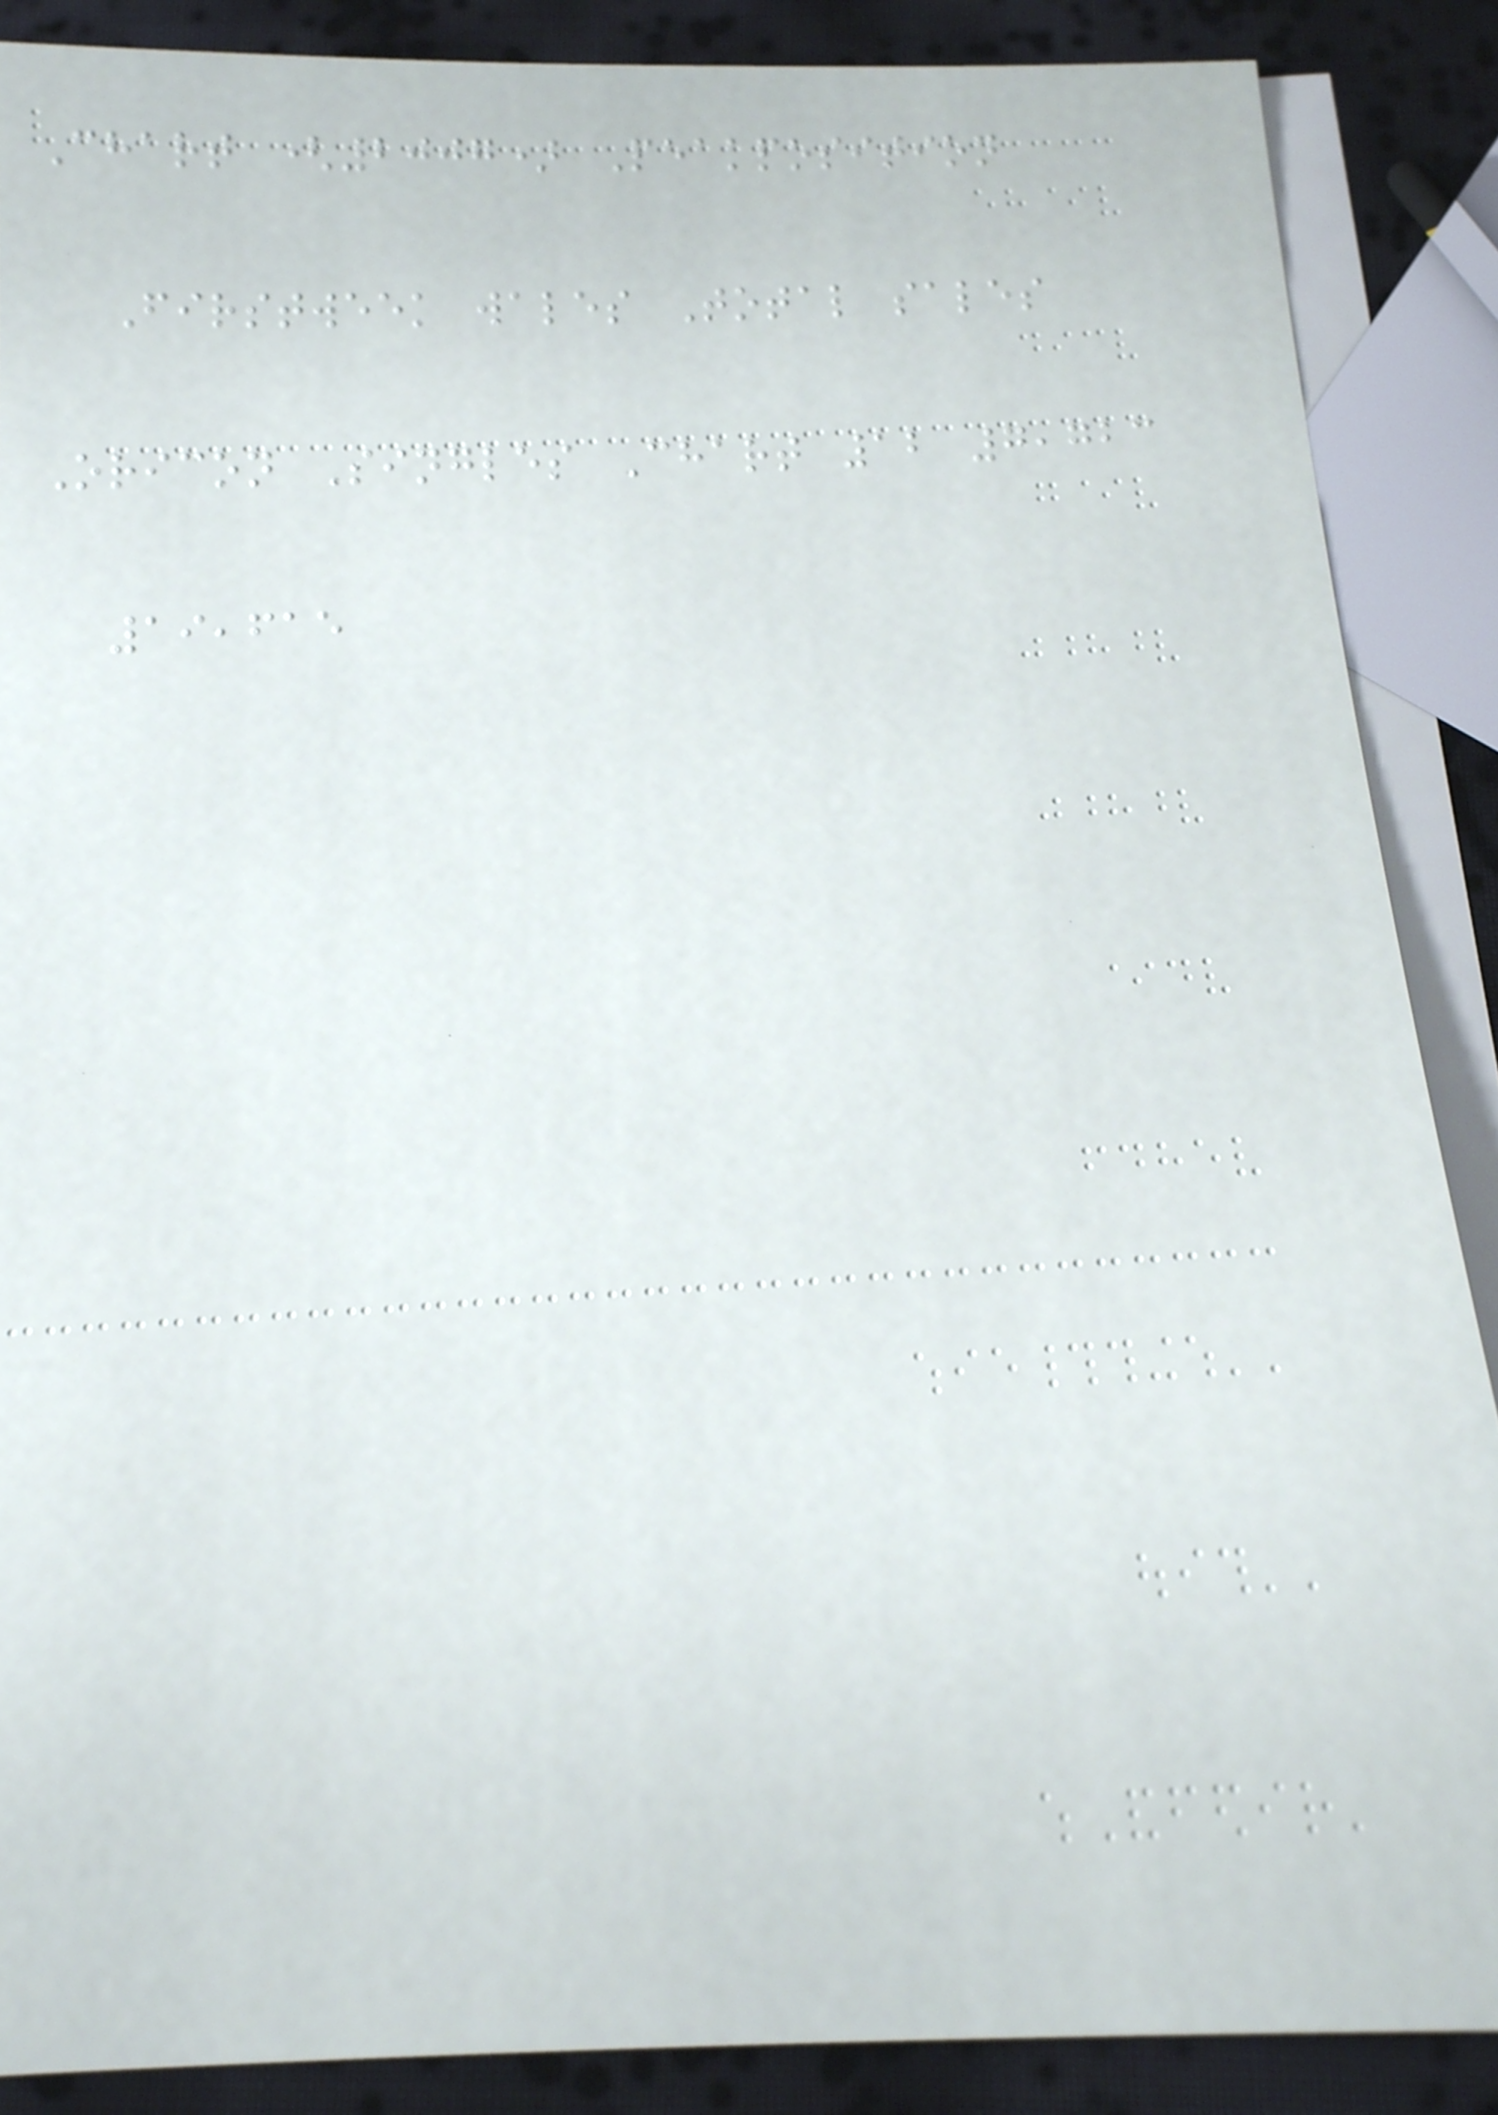Chart (2007) Peakposition
Firstweek wales Total sales
Oricon Singles Chart 12 7,723
19,615
